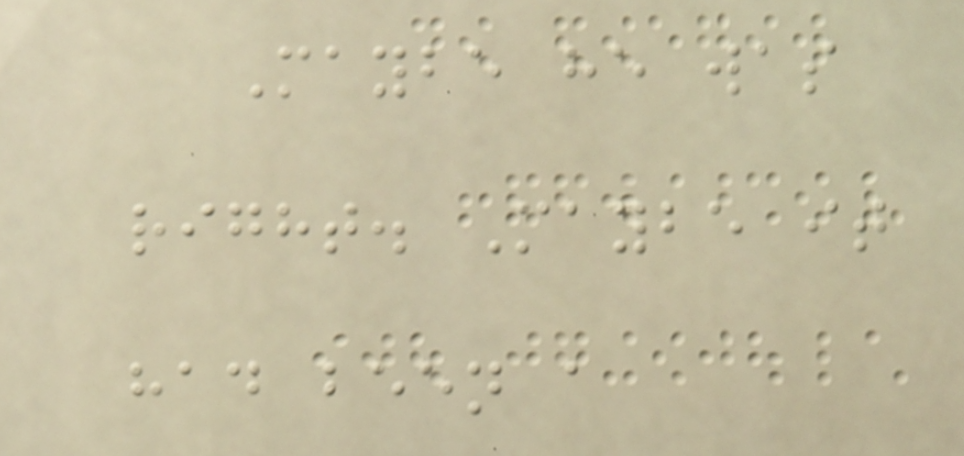Maybe he was
right. Maybe it
had been a
